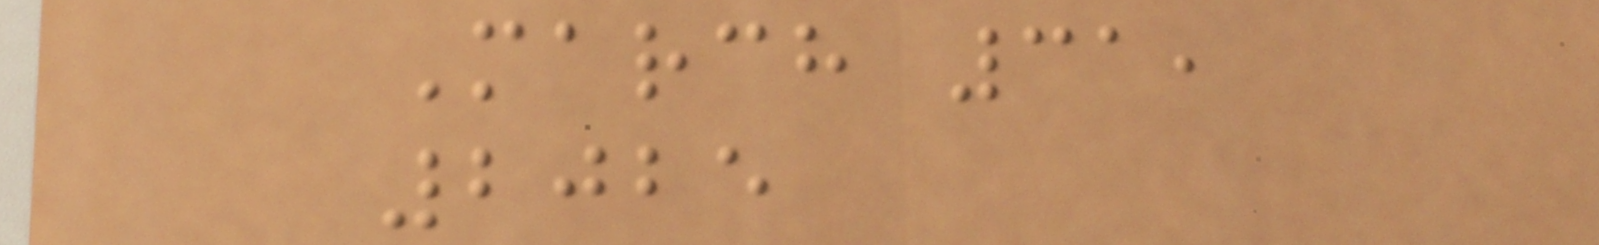March 31,
2025
